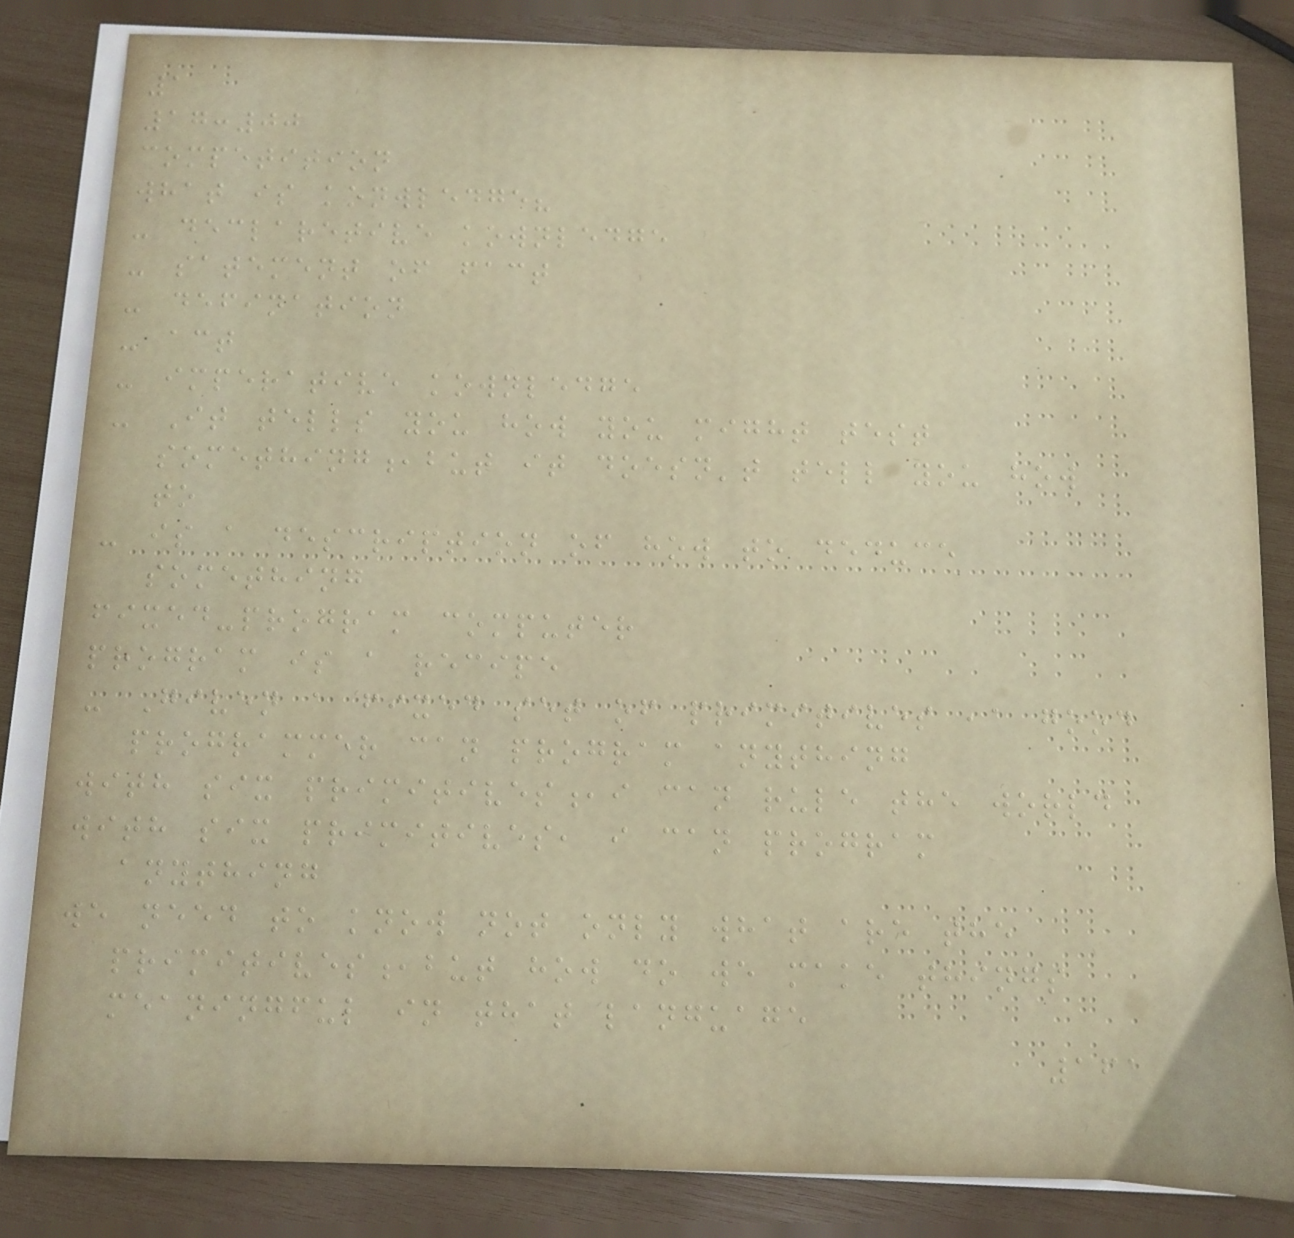1
17:00
competition
what is konwledge?
- declaretive kownledge
- satement of fact
- defination
- act
- imperative kownledge
- It tells you how you might test
something,but it doesn't tell you how
to
- is a description of how to deduce
something
fixed-program computer
program is a recipe
- Given a fixed set of primitives ,a good
programmer can program anything
with six primitives,i can rule the world
with six primitives, i can program
anything
we need to know not only what are the
primitives,but how do we make things
meaningful in that language
161
